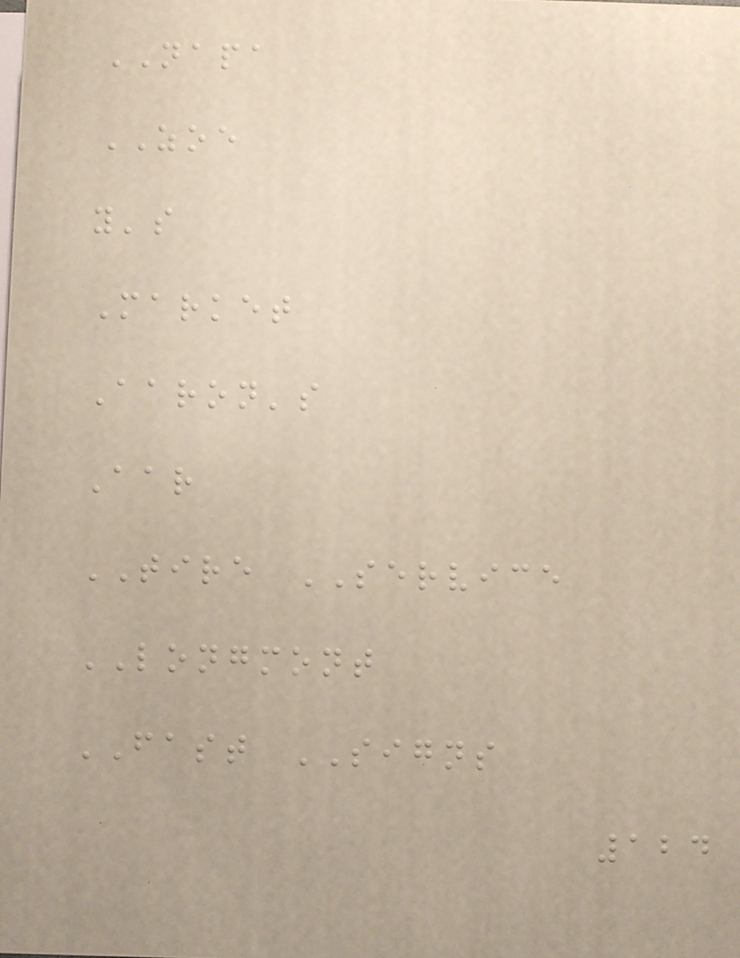NAPA
ZOE
y's
Market
Aaron's
Aar
TIRE SERVICE
LONGMONT
FAST SIGNS
124
